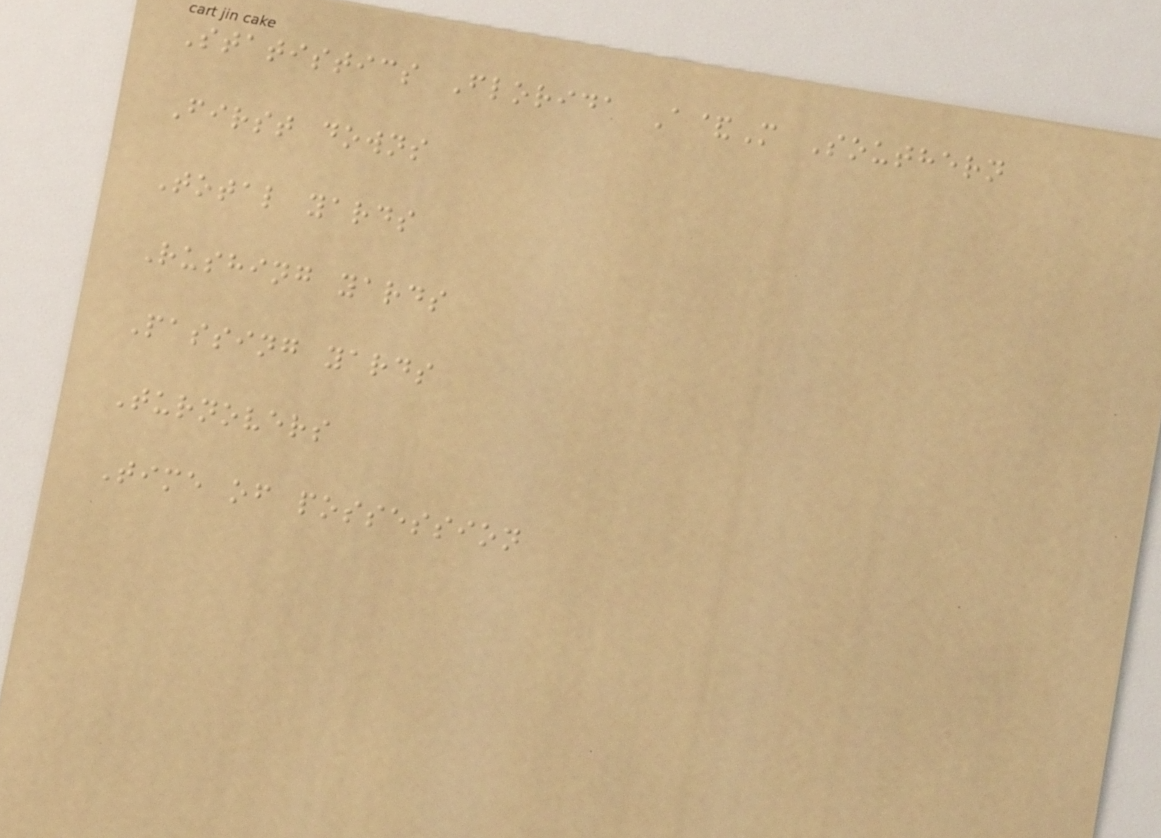Statistics Florida A&M Southern
First downs
Total yards
Rushing yards
Passing yards
Turnovers
Time of possession
